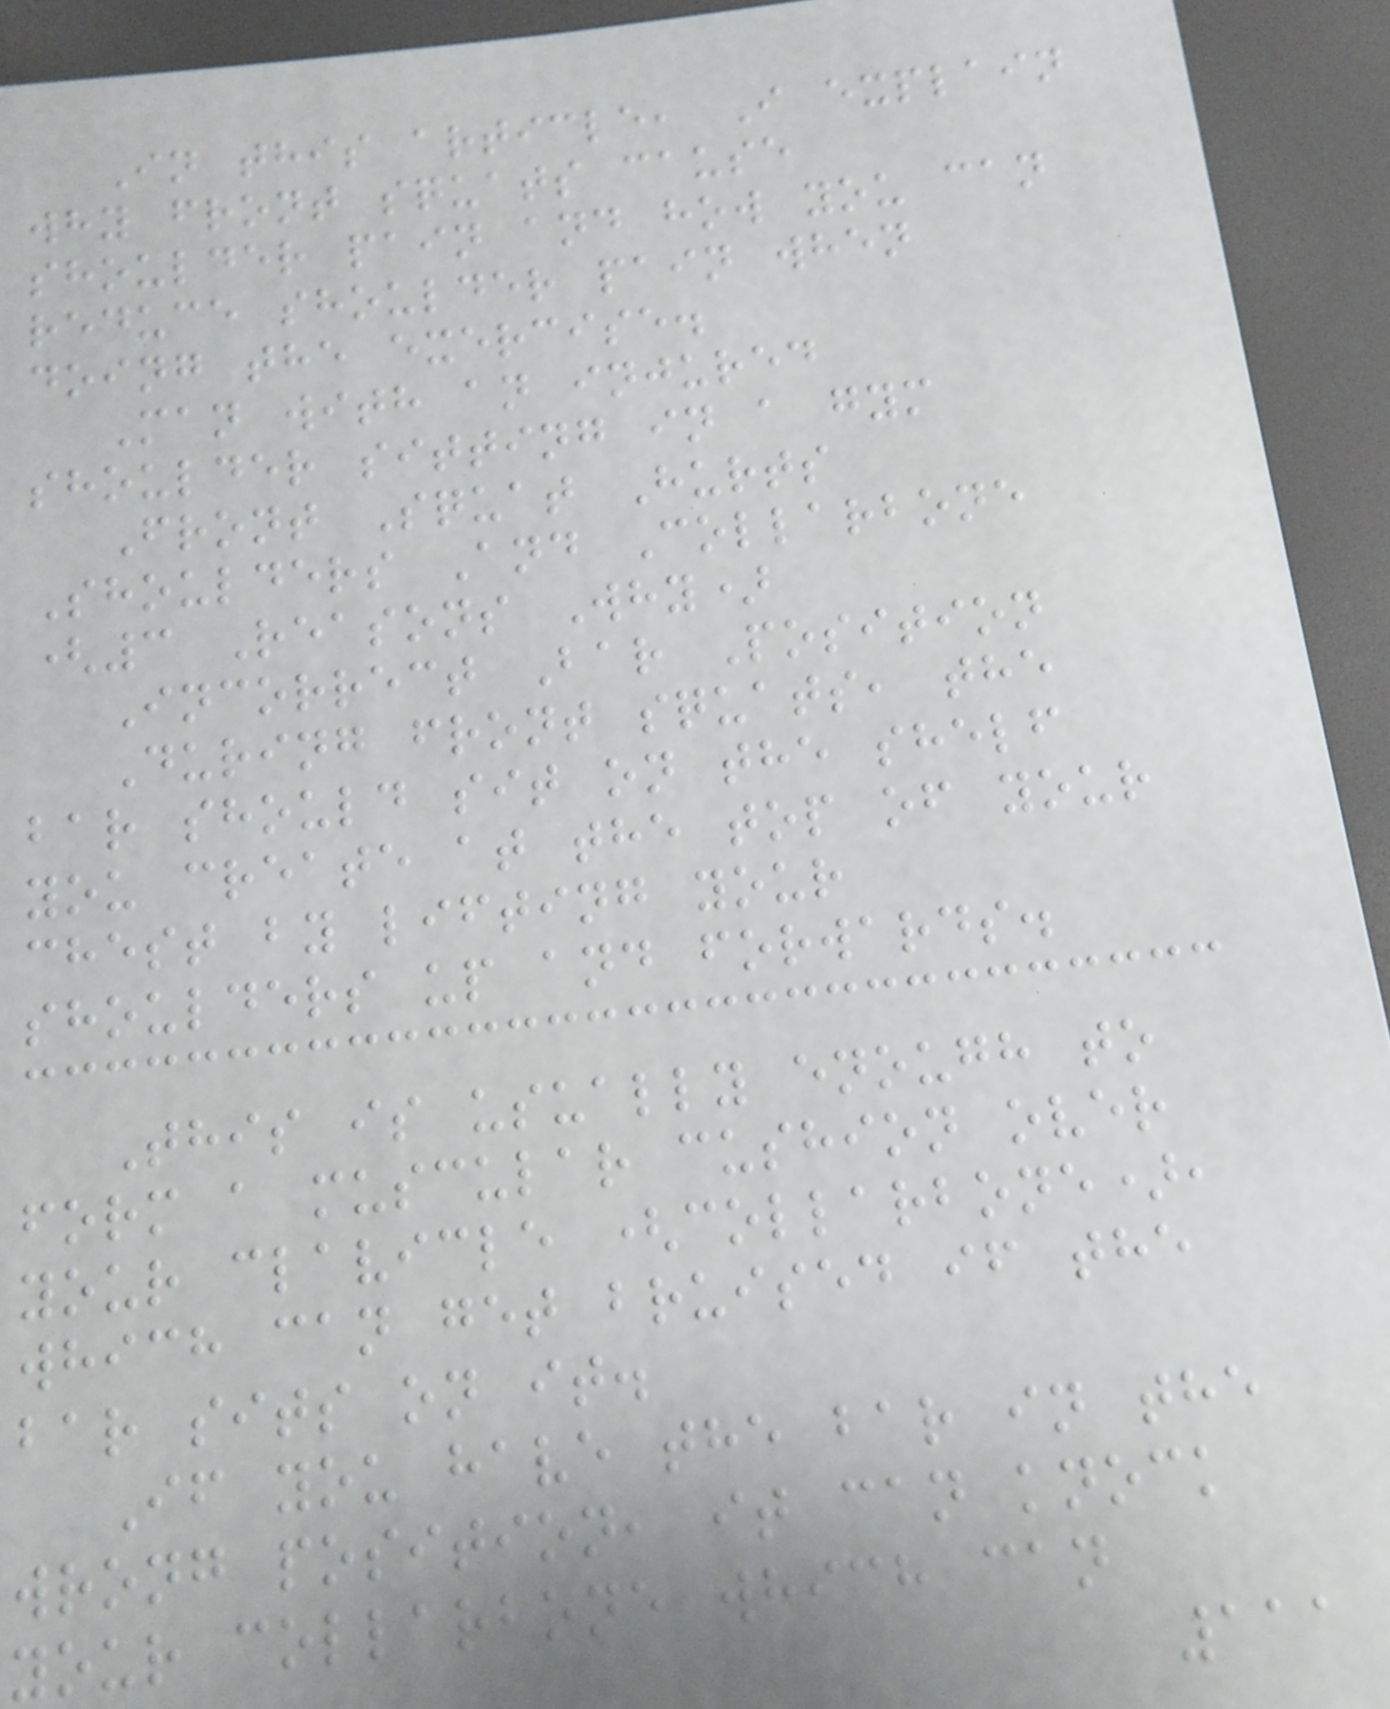In this article, I explain
why front squats cause
shoulder pain and how you can
reduce shoulder pain when
doing the exercise.
Man with an injured
shoulder sitting in a gym
Front Squat Hurts
Shoulders And Collarbone
(3 Reasons Why)
Incorrect Bar Position
During front squats, the
bar should sit on the shelf
you create at the top of your
chest by lifting your
shoulders up and forwards.
This is usually enough to
form a muscular cushion over
your clavicle (collarbone),
which can get bruised if the
bar sits on it.
If you have the bar in the
wrong position, it can knock
your collarbone which can
111
